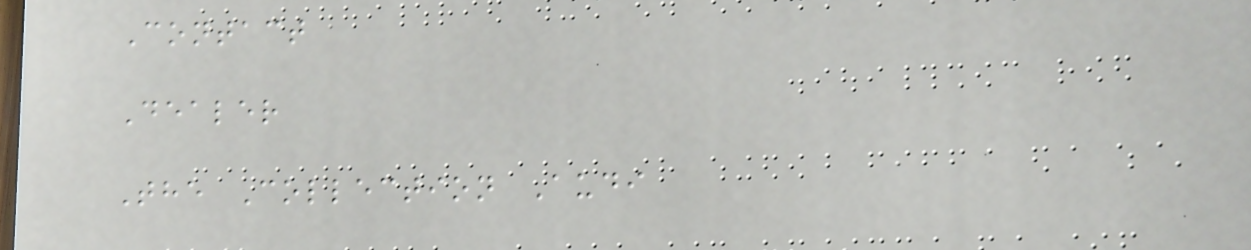Contact
Dealer
The Collection Audi
